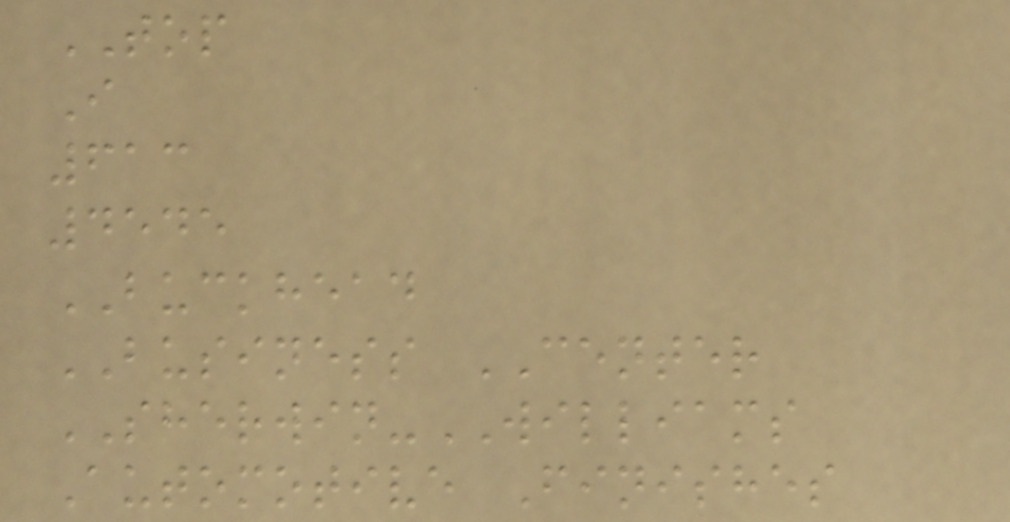TOP
I
613
4545
BUCKHEAD
BUSINESS CENTER
SHERWIN-WILLIAMS
Automotive Finishes
